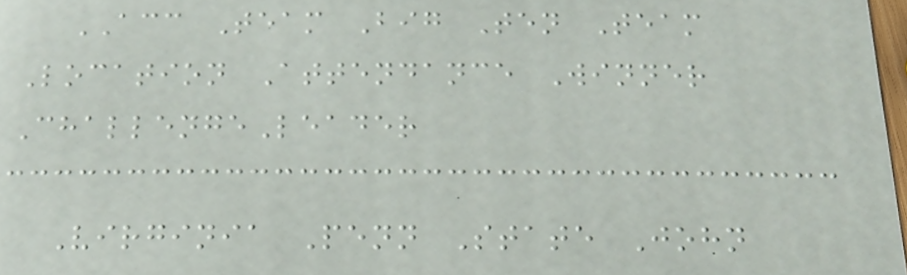ACC Team Big Ten Team
Location Attendance Winner
ChallengeLeader
Virginia Penn State John
